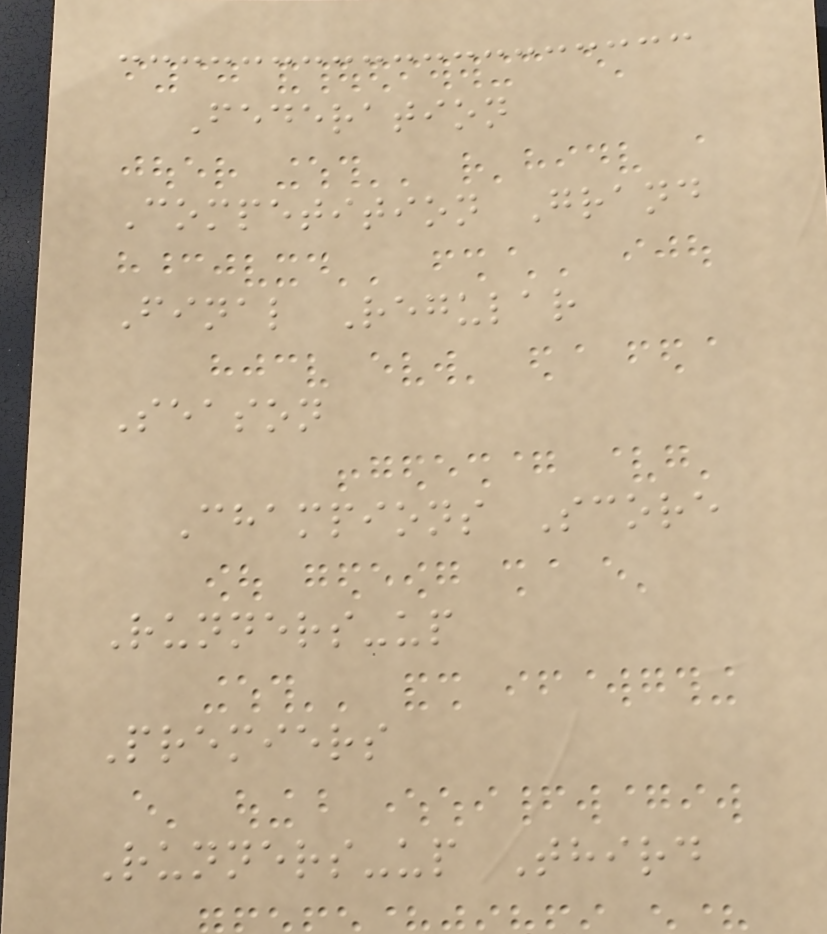Federation
Competition Grand
Final Regular
Season
Champions Score
Runners-up
Premiers
Runners-up Third
